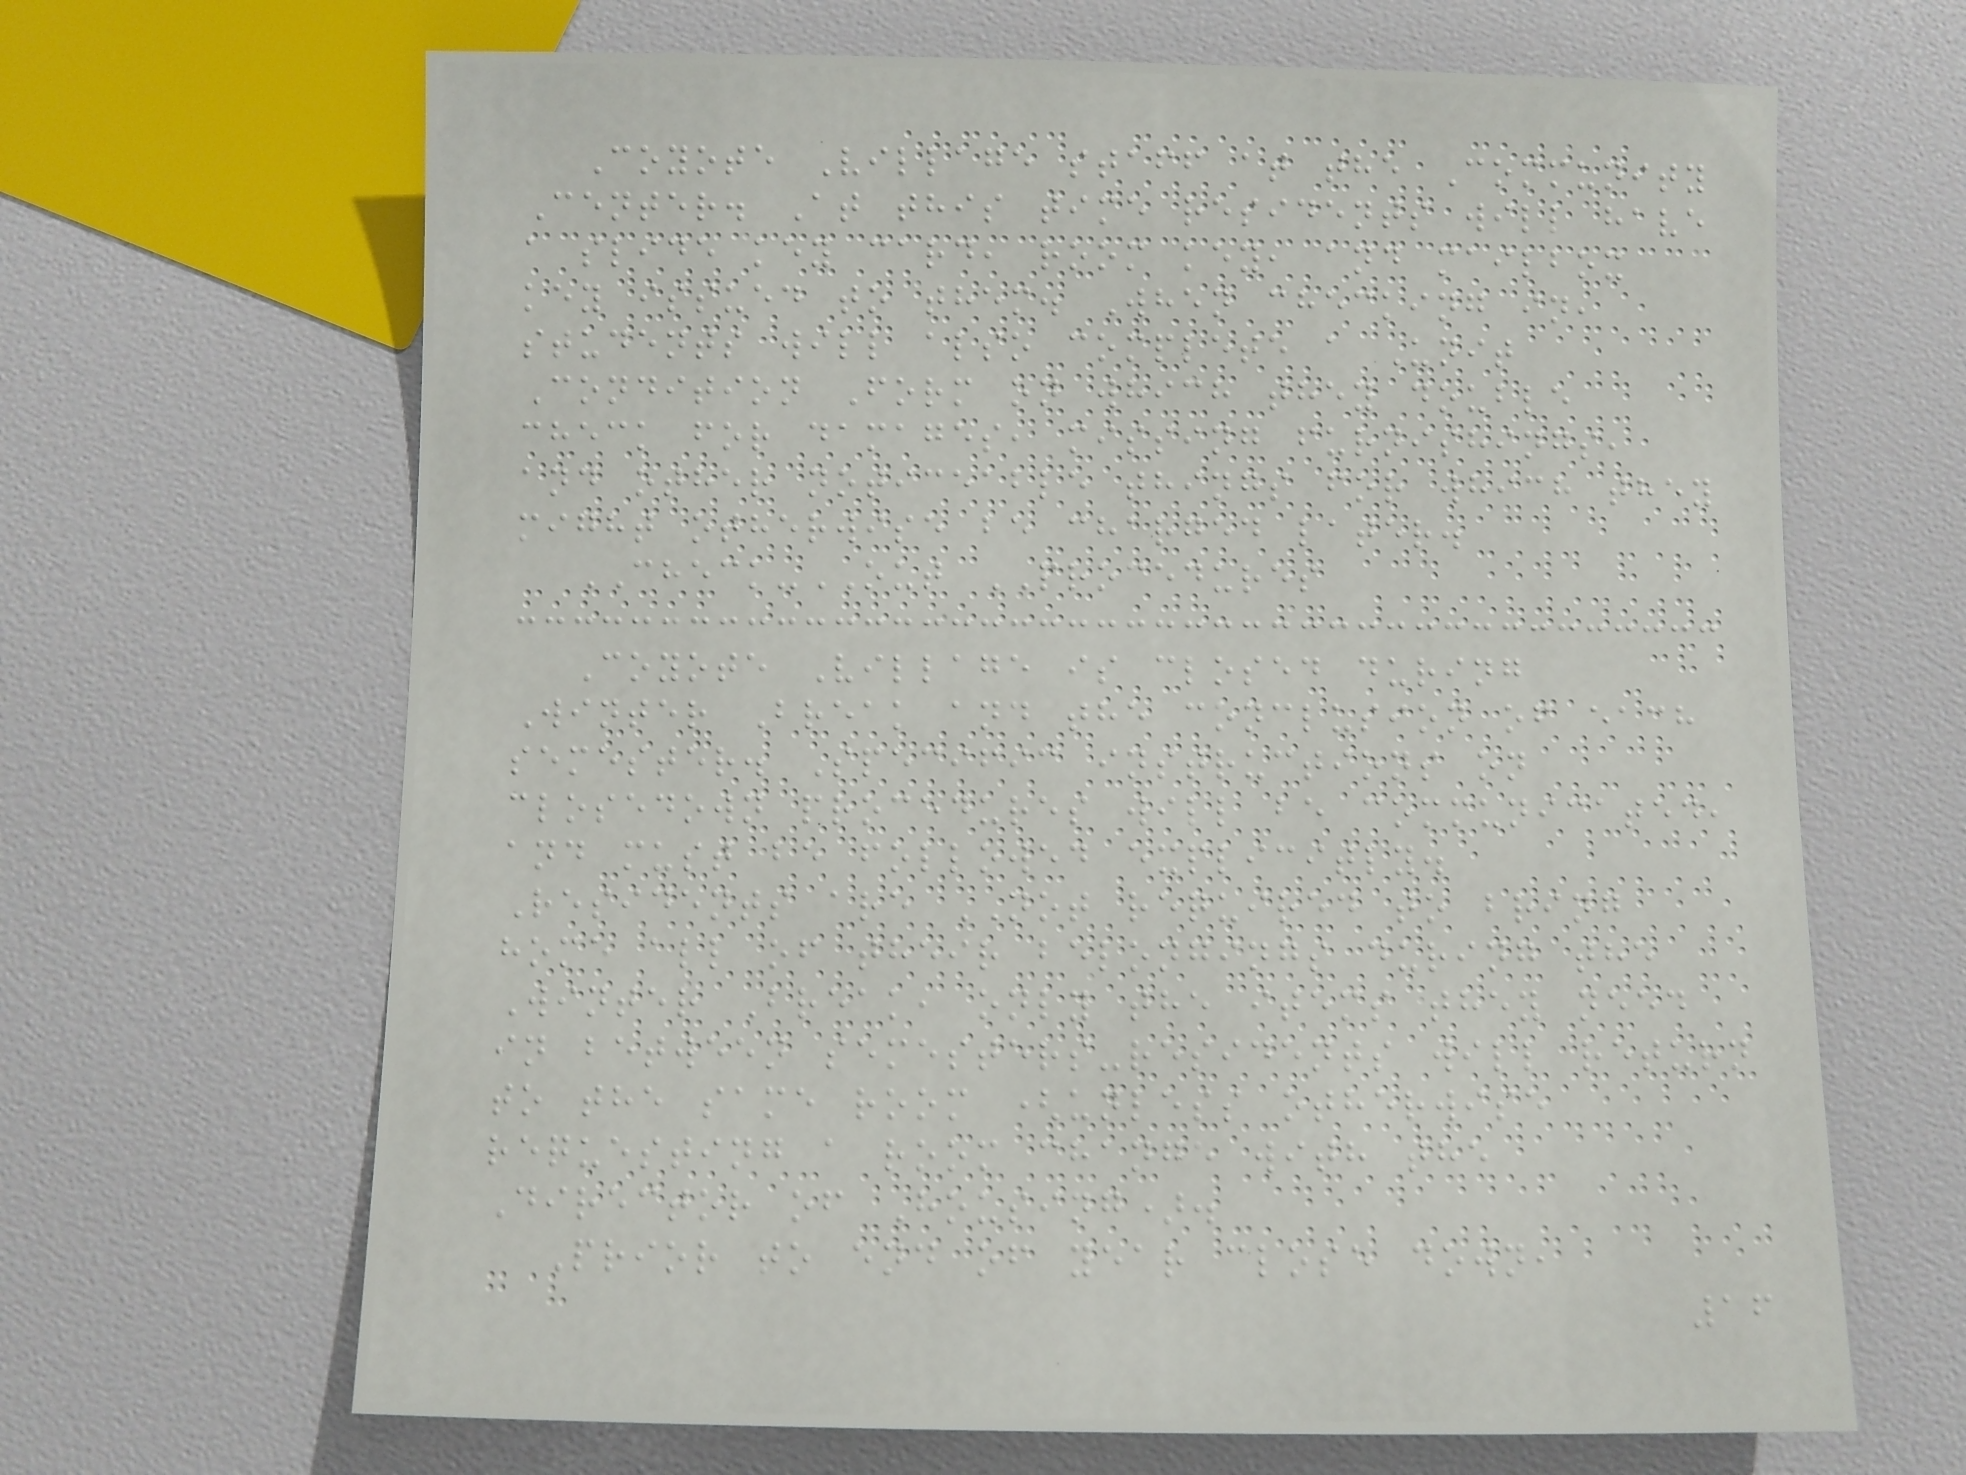Coyote Village staff at the Community
Center. At this time residents will have
a slide key card, room key, and mailbox
key issued to them. When checking in,
students will also complete a Unit
Condition Form on which they double
check for damages, missing furnishings,
and other noticeable things for which they
might otherwise be charged later.
CHECK-OUT PROCEDURES
Coyote Village is closed during
Winter Break and the conclusion of each
semester. Specific instructions on
closedown procedures will be communicated,
and must be followed explicitly.
Residents are NOT required to bring
home all of their belongings during the
Winter Break, only the items they need
in between semesters-residents will return
to the same room (unless otherwise
requesting a room change with the
Director of Housing).
Prior to end of year close down,
16
